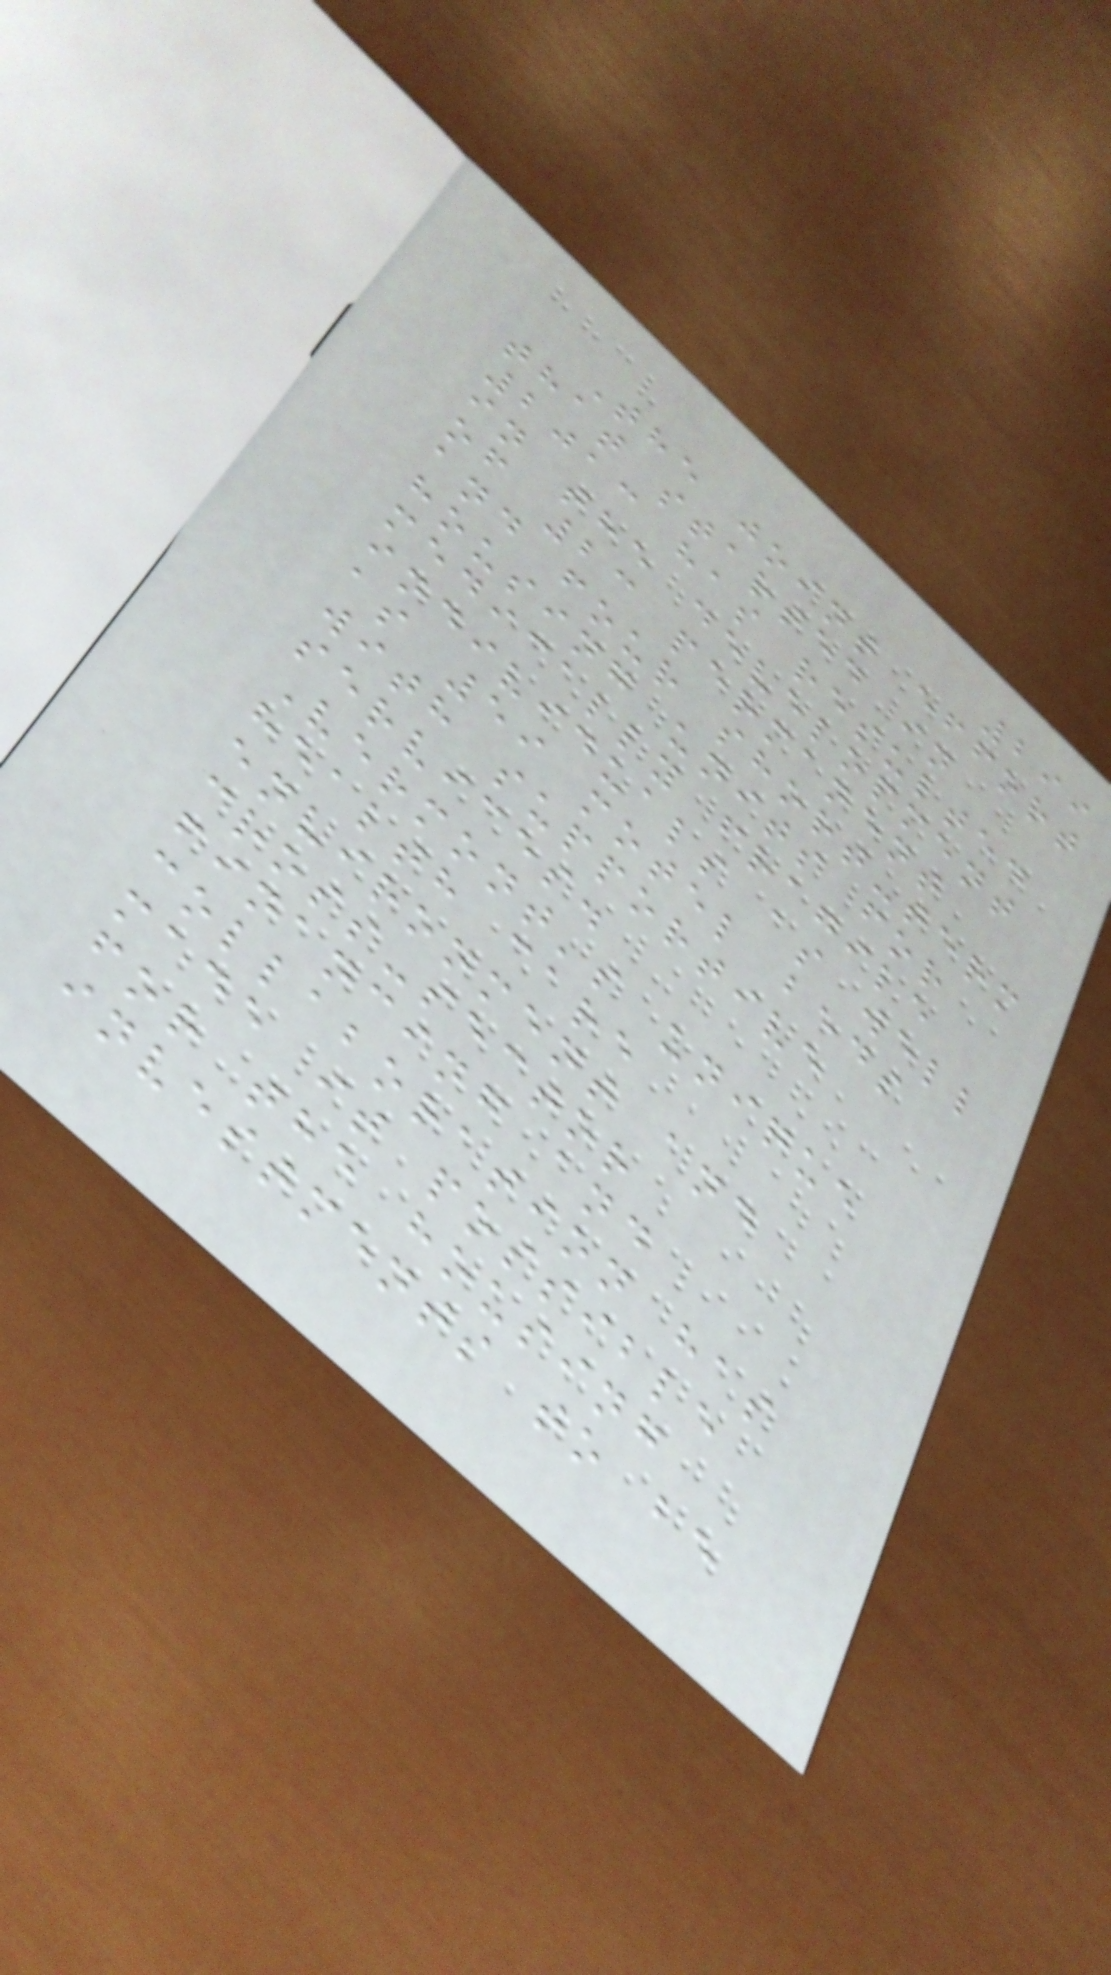299
The joint effort
that started in
2013 has resulted
in the development
of 23 permanent
and four short-term
housing units for
medically fragile
individuals as well
as 59 motel beds
with supportive
services.
Vermont's unique
health care
environment and
cross-sector
financing and
collaboration has
made it possible
for the housing
investments to be
